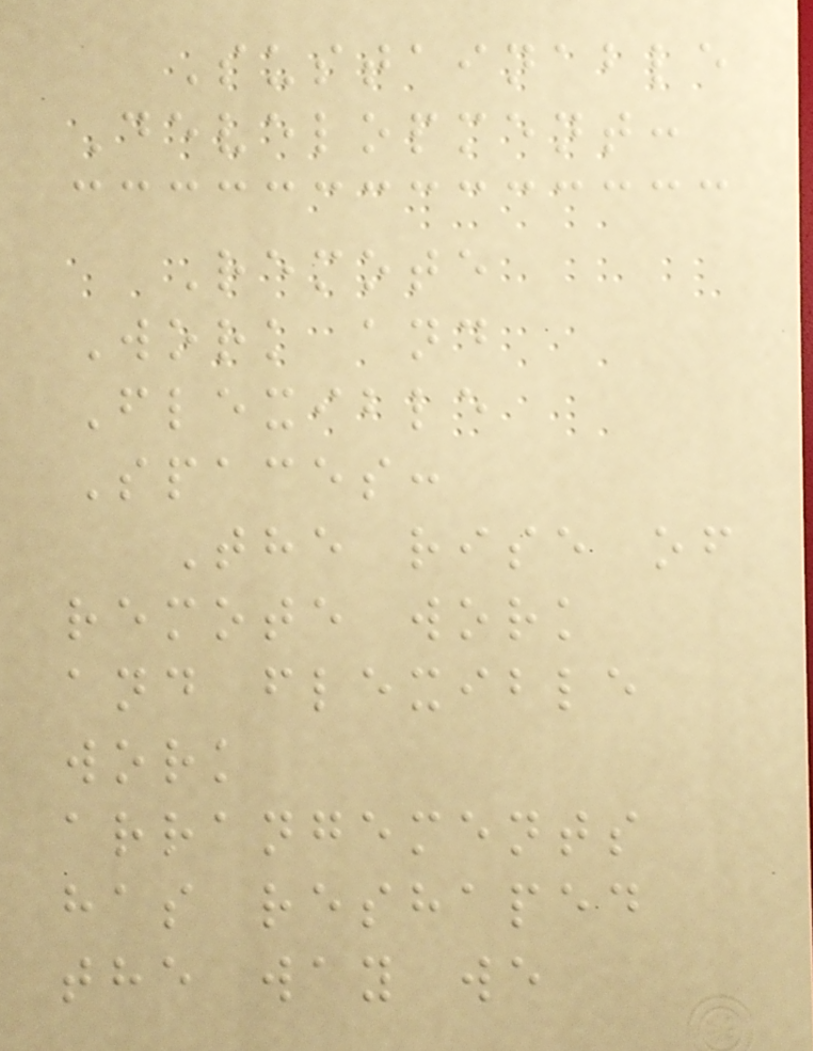Sustainable
Development:
Remote
Work and
Flexible
Spaces:
The rise of
remote work
and flexible
work
arrangements
has reshaped
the way we
